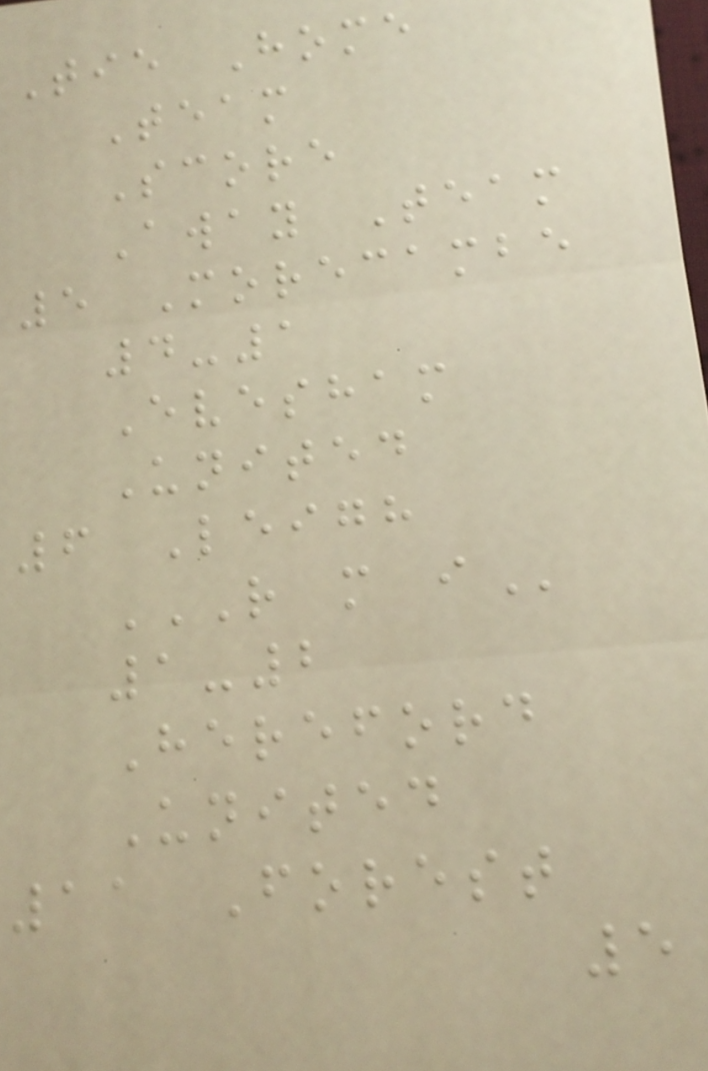Tie Home
Team
Score
Away Team
5 Morecambe
4-1
Evesham
United
6 Leigh
R M I
1-2
Hereford
United
11 Forest
5
